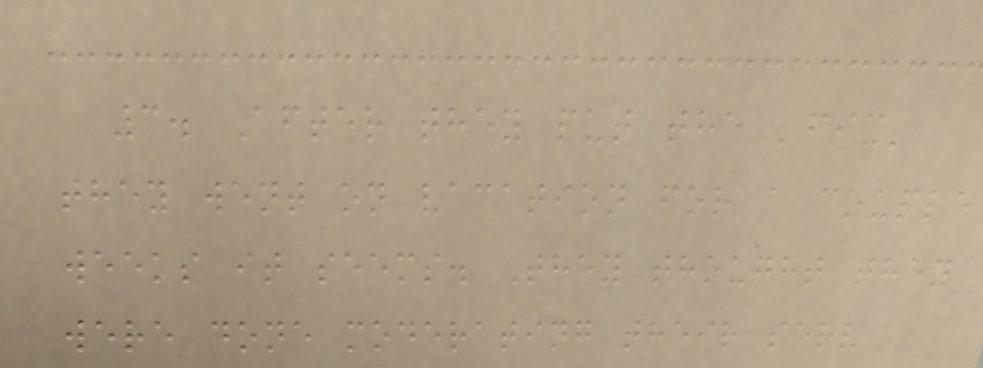3. After they put the 'fix'
they went on vacation for a couple
weeks it seems. They thought they
were done moderating their serv
